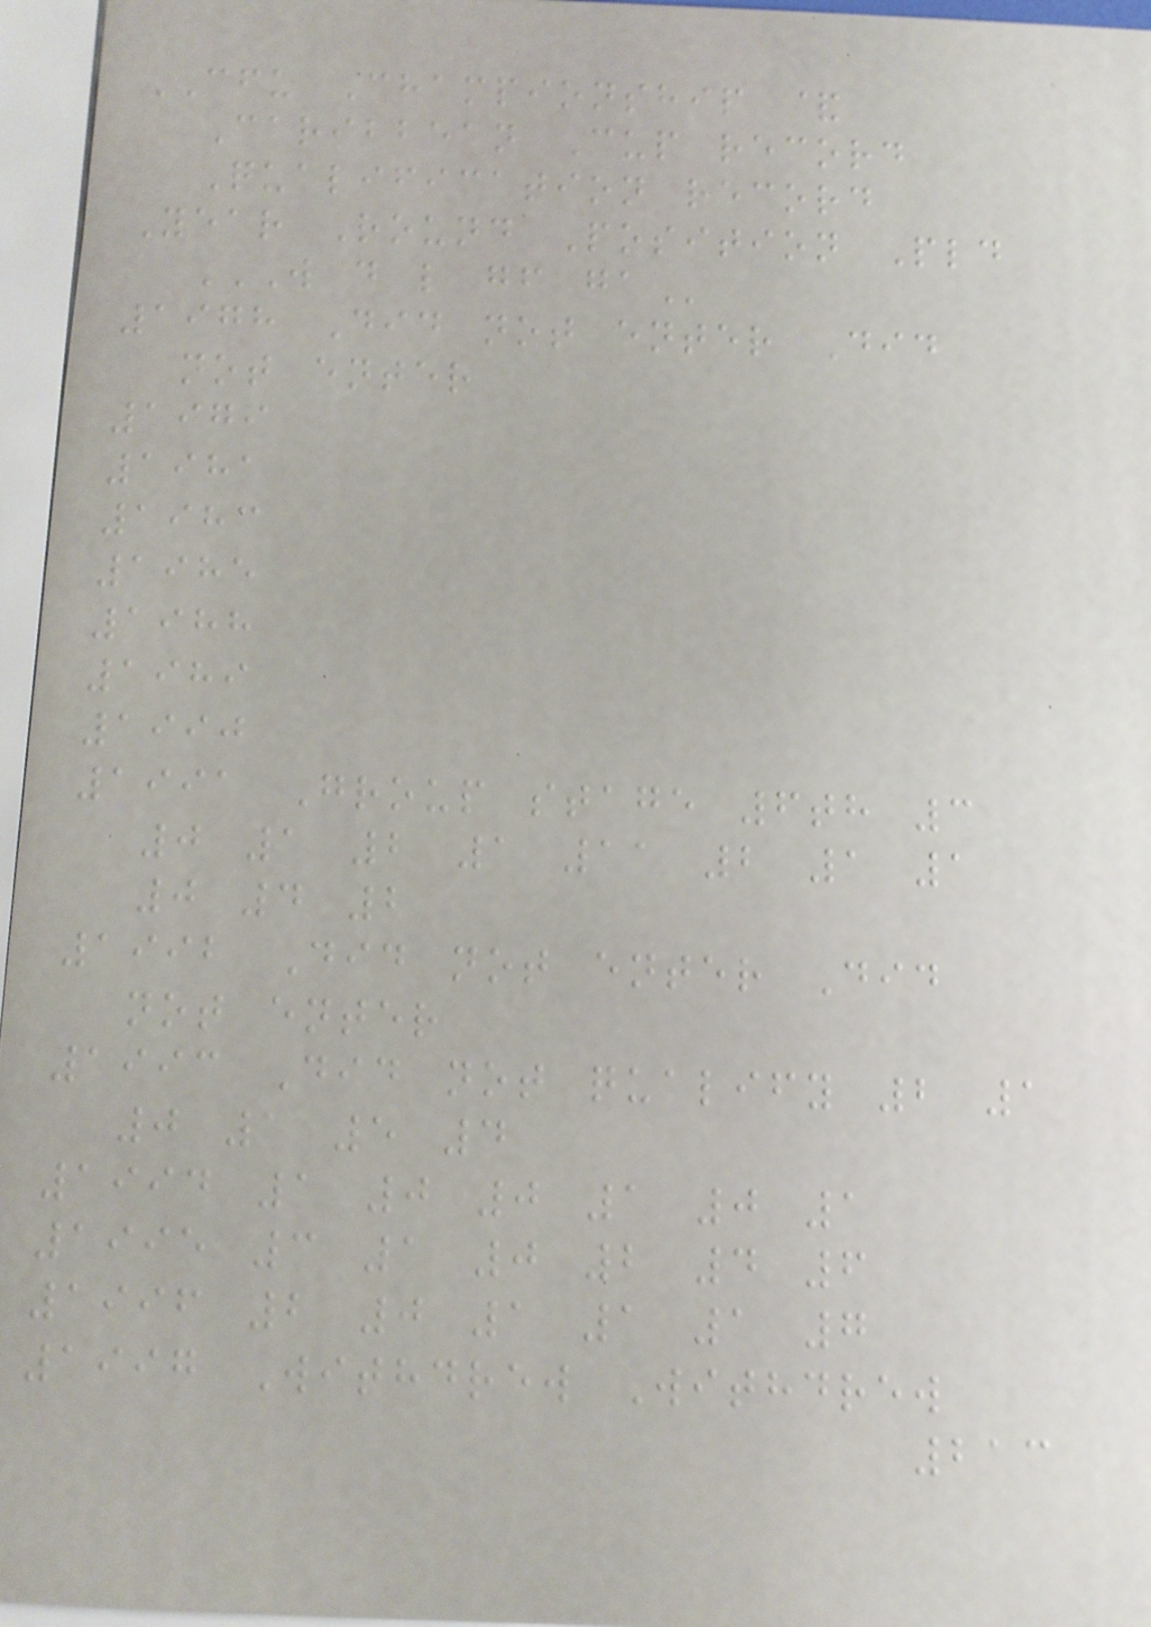CFU Championship &
Caribbean Cup record
Qualification record
Year Round Position Pld
W D L GF GA
1978 Did not enter Did
not enter
1979
1981
1983
1985
1988
1989
1990
1991 Group stage 6th 3
0 1 2 1 11 2 1 1
0 4 2
1992 Did not enter Did
not enter
1993 Did not qualify 2 1
0 1 5 4
1994 1 0 0 1 0 1
1995 3 1 0 2 4 6
1996 2 0 1 1 1 7
1997 Withdrew Withdrew
213
